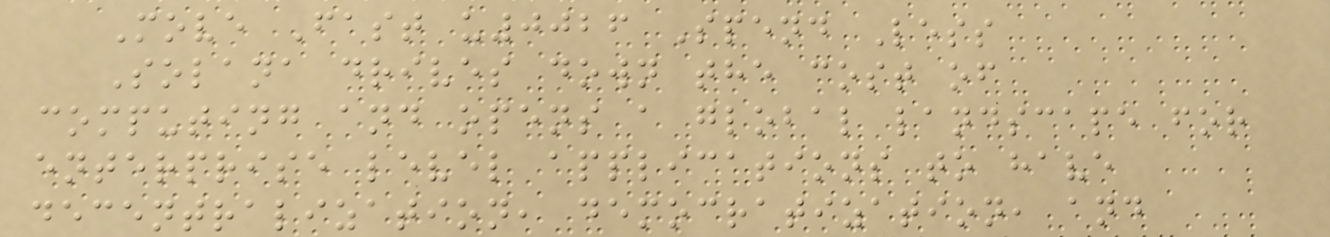Move Fast u0026 Spend Less
Solana drives down the cost of
computing and opens a global landscape for
enterprise level applications to have
decentralization, democratization, and
